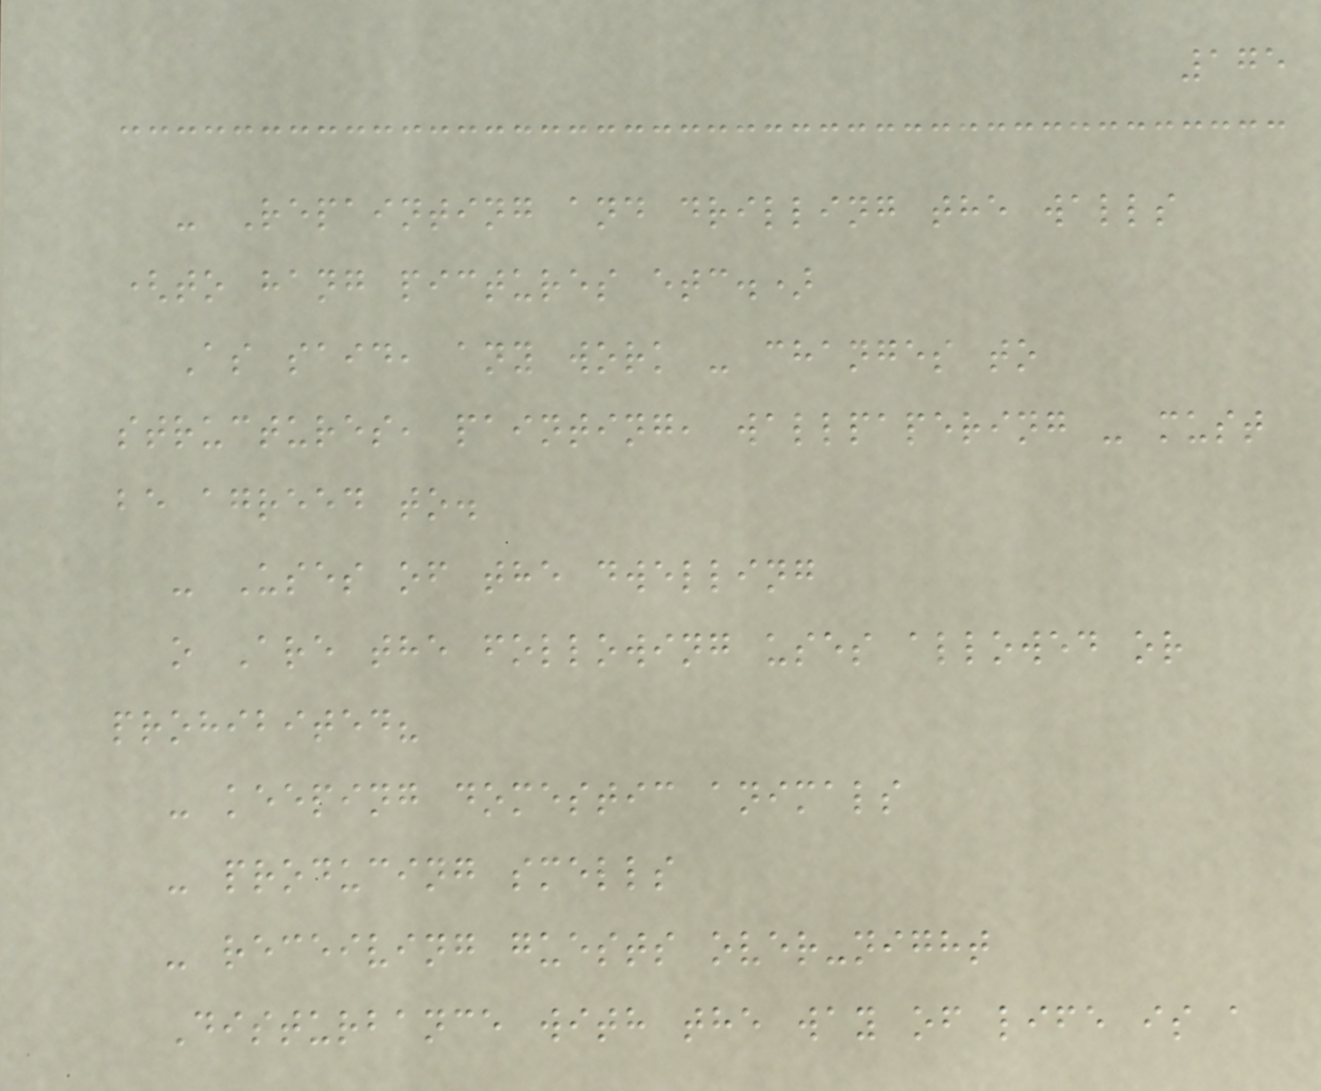175
- Repainting and drilling the walls
(to hang pictures etc.)
As said, any work - changes to
structures, painting, wallpapering - must
be agreed to.
- Uses of the dwelling
o Are the following uses allowed or
prohibited?
- keeping domestic animals
- producing smells
- receiving guests over-night
Disturbance with the way of life is a
